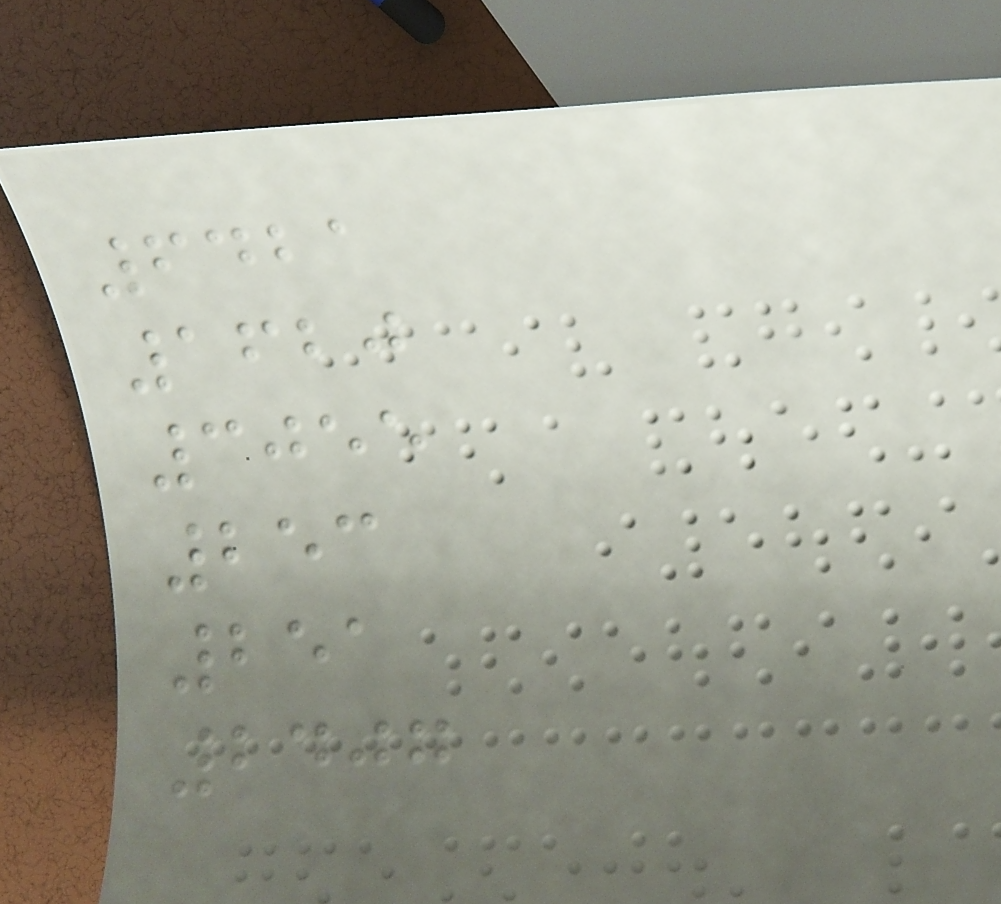6421
1620
3055
253
251
2407
